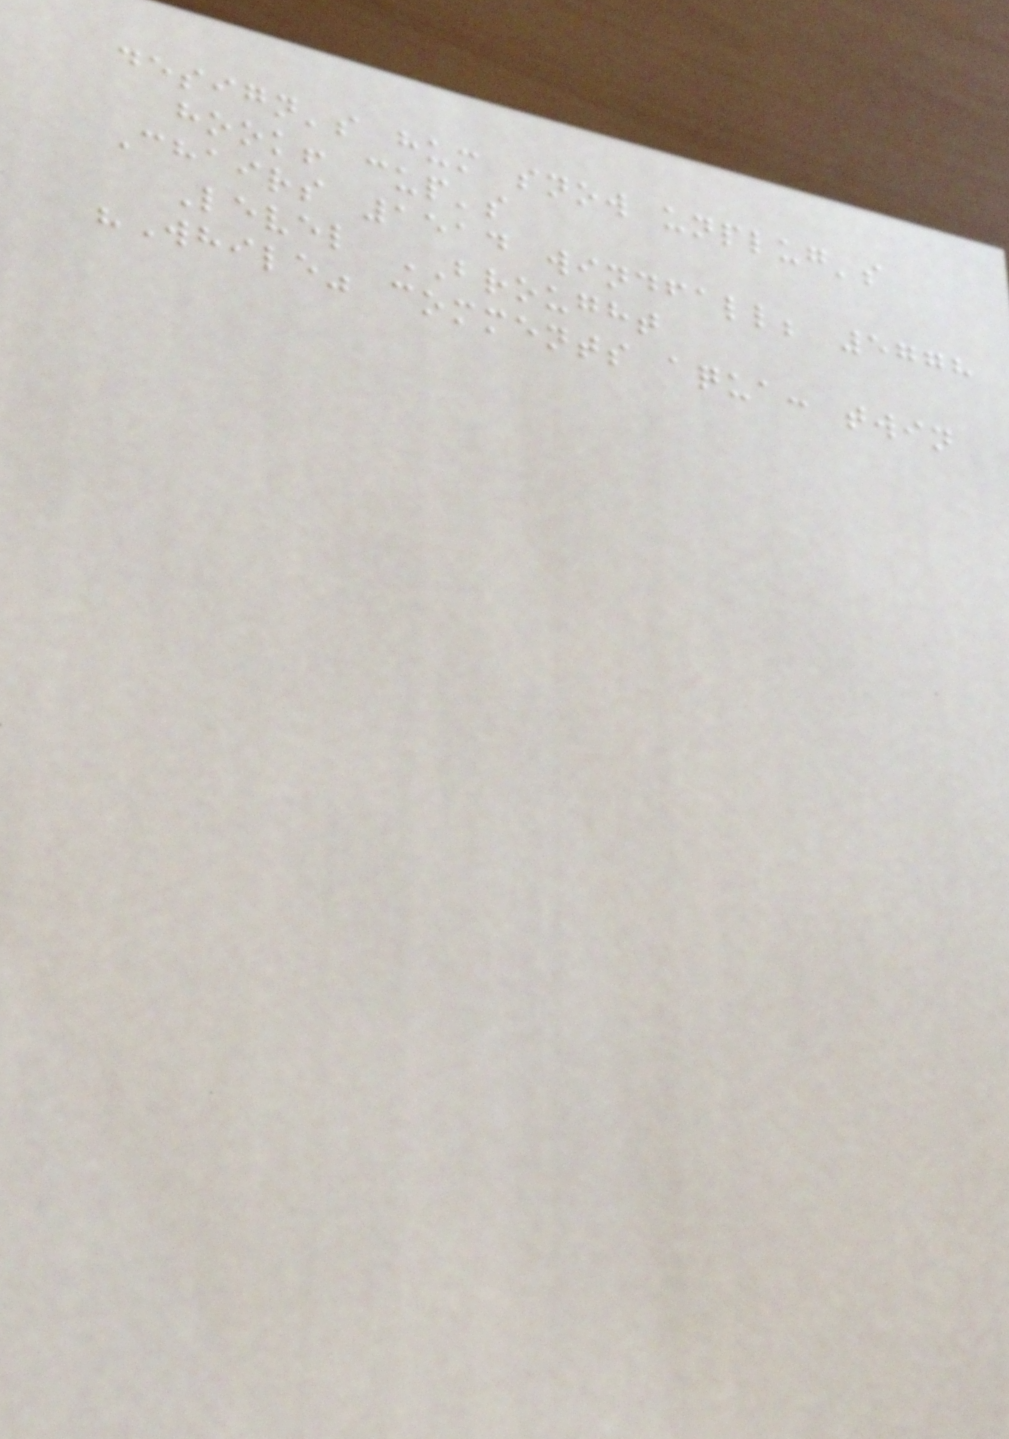design's hum snow unplug's
hook! cup's
Chairs 1514 windfall; 5778
Level BROUGHT
"While" comments aqua: twin
